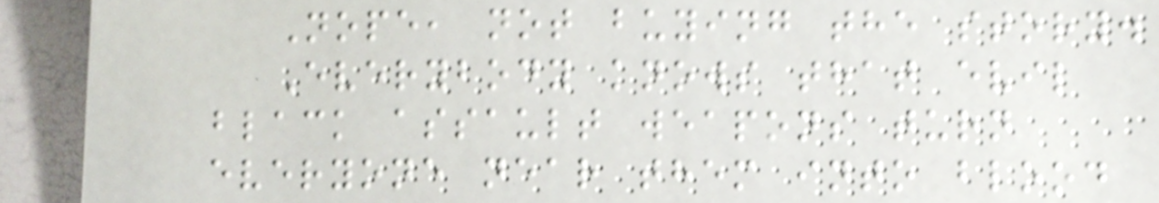Nope, not buying the story.
Everybody knows that evil
black assault weapons turn
everyone near them into blood
